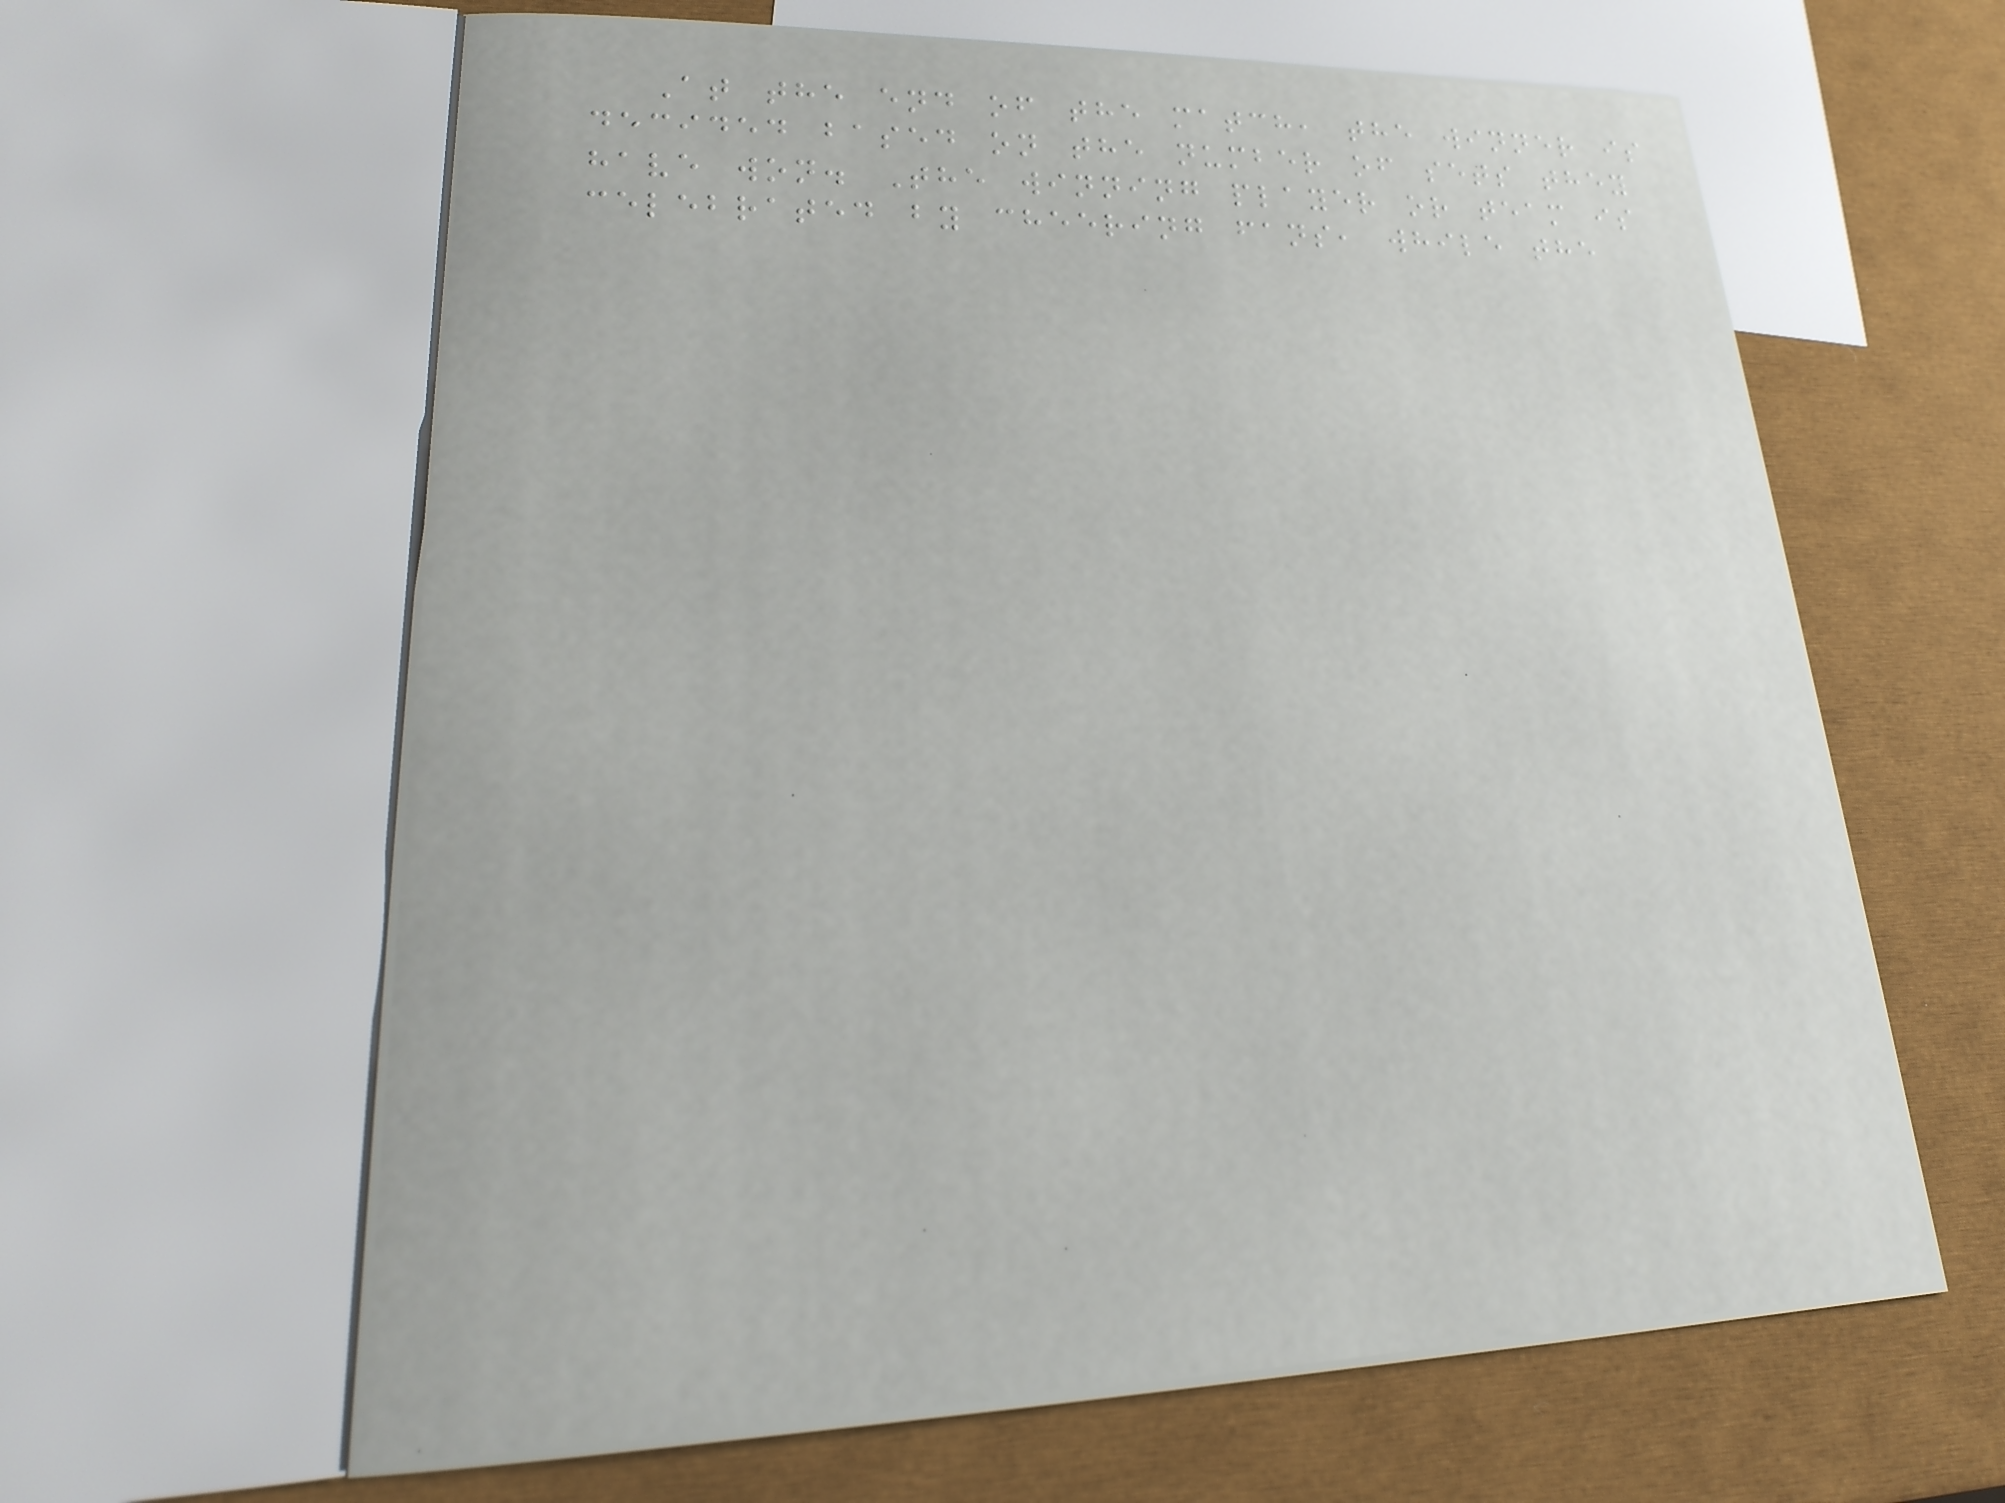At the end of the match, the winner is
decided based on the number of sets they
have won. The winning player or team is
celebrated by cheering fans, while the
